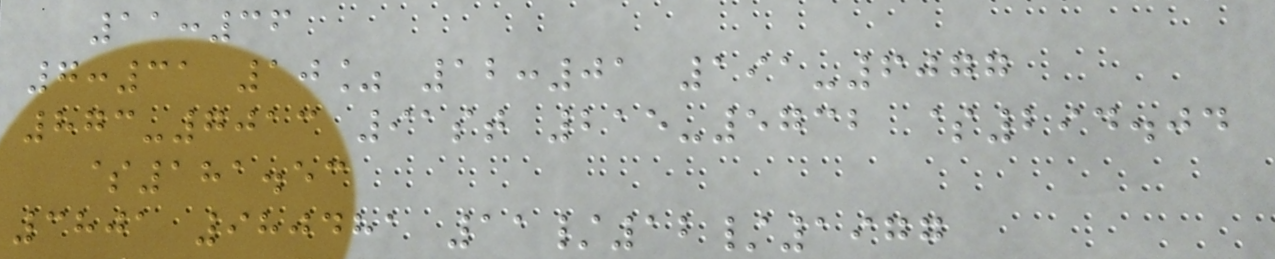11:36
7:31 10% 12:01 191-6077
873-7013 91st 215-5732 $294.04
$181.53
3801 980481 11/12/1977
